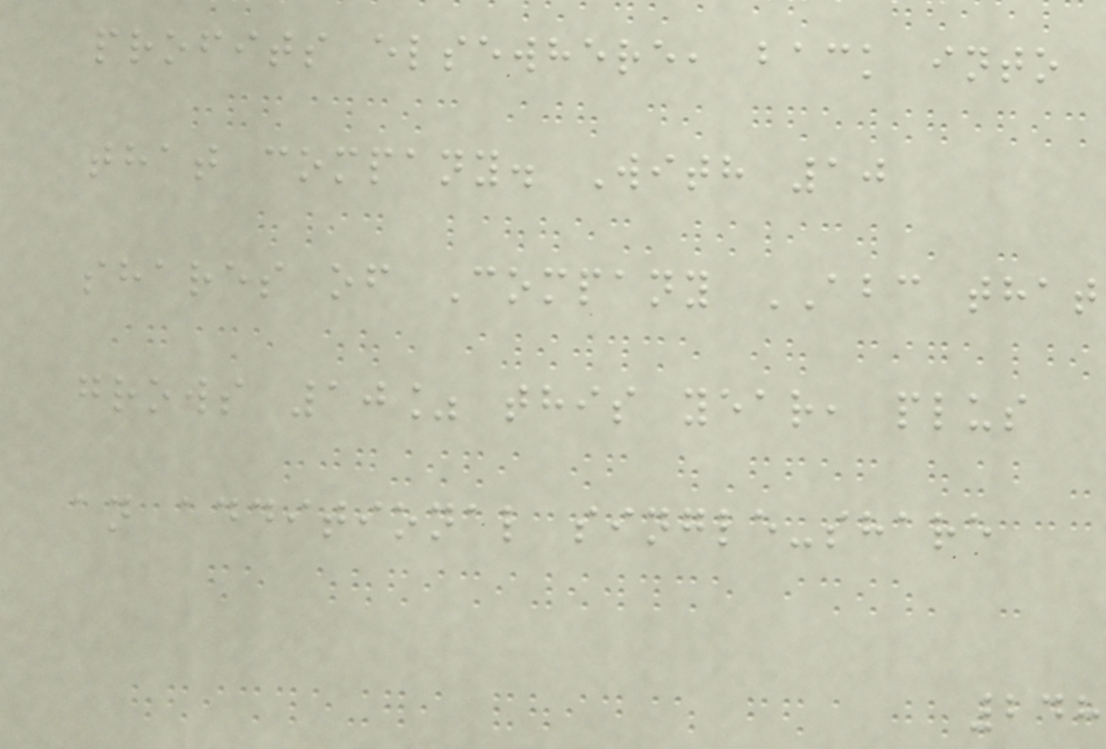profits elsewhere, back into
that company. With 10
shares of Company ABC that
grows 10% this year, plus
an additional single-share
248
